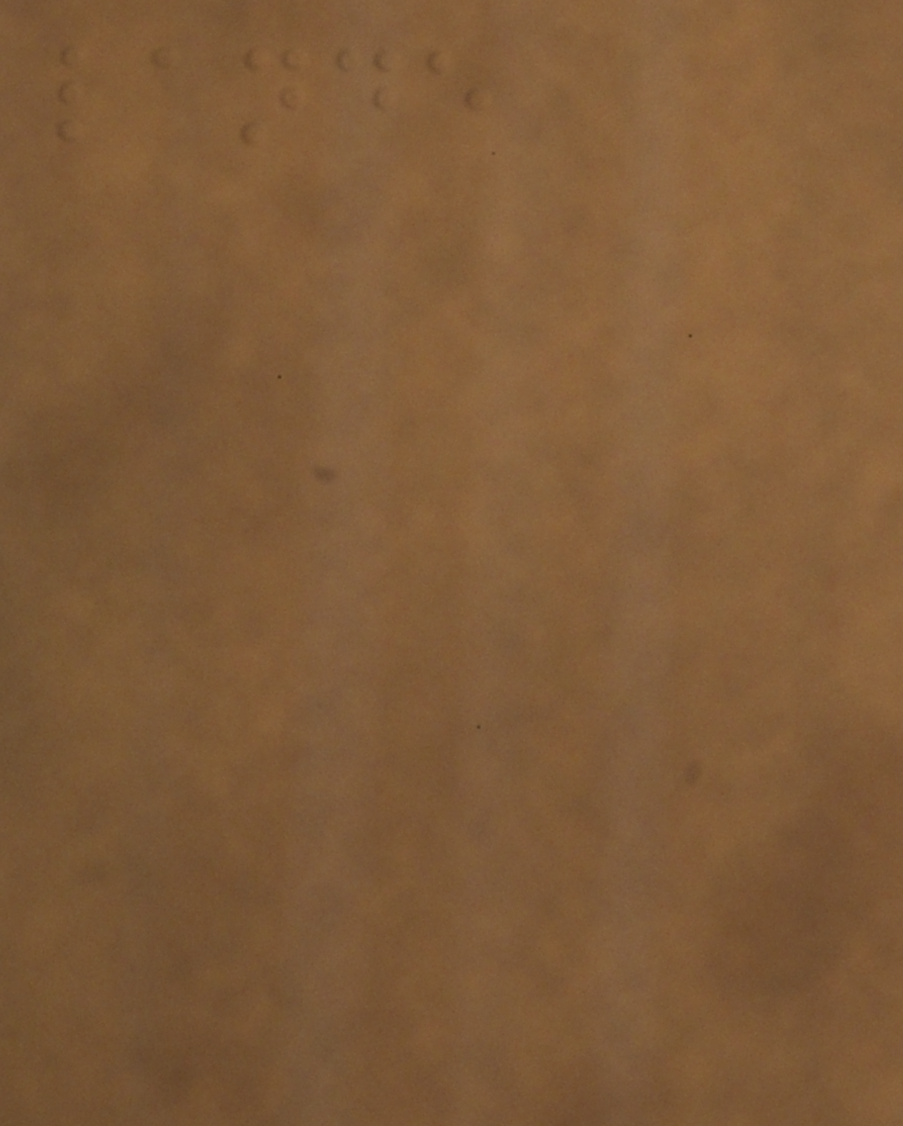lande
